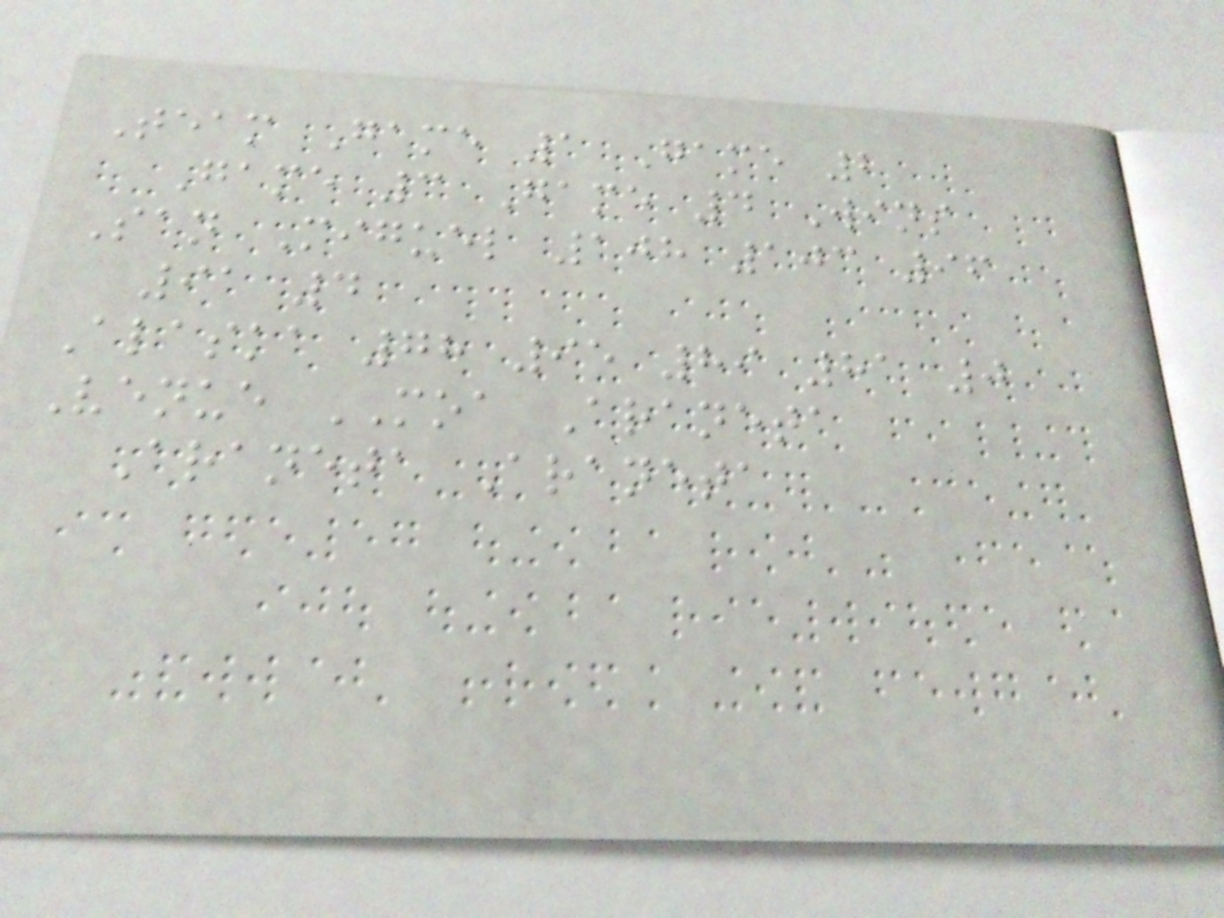Team Game 1 Game 2
Game 3 Game 4 Wins
San Miguel 108 103 96
91 4
Alaska 78 95 89 81 0
Venue MOA Araneta
Araneta Araneta
